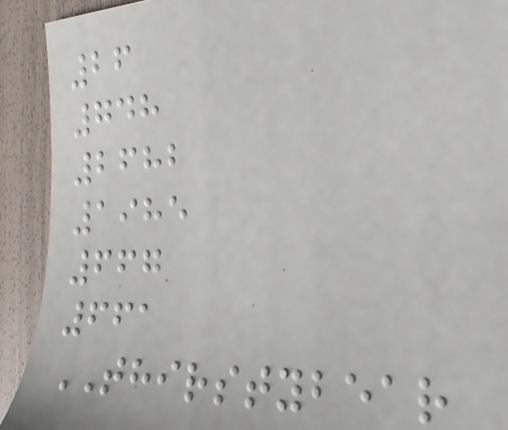26
748
2682
1985
667
661
THIRSTYBEAR
